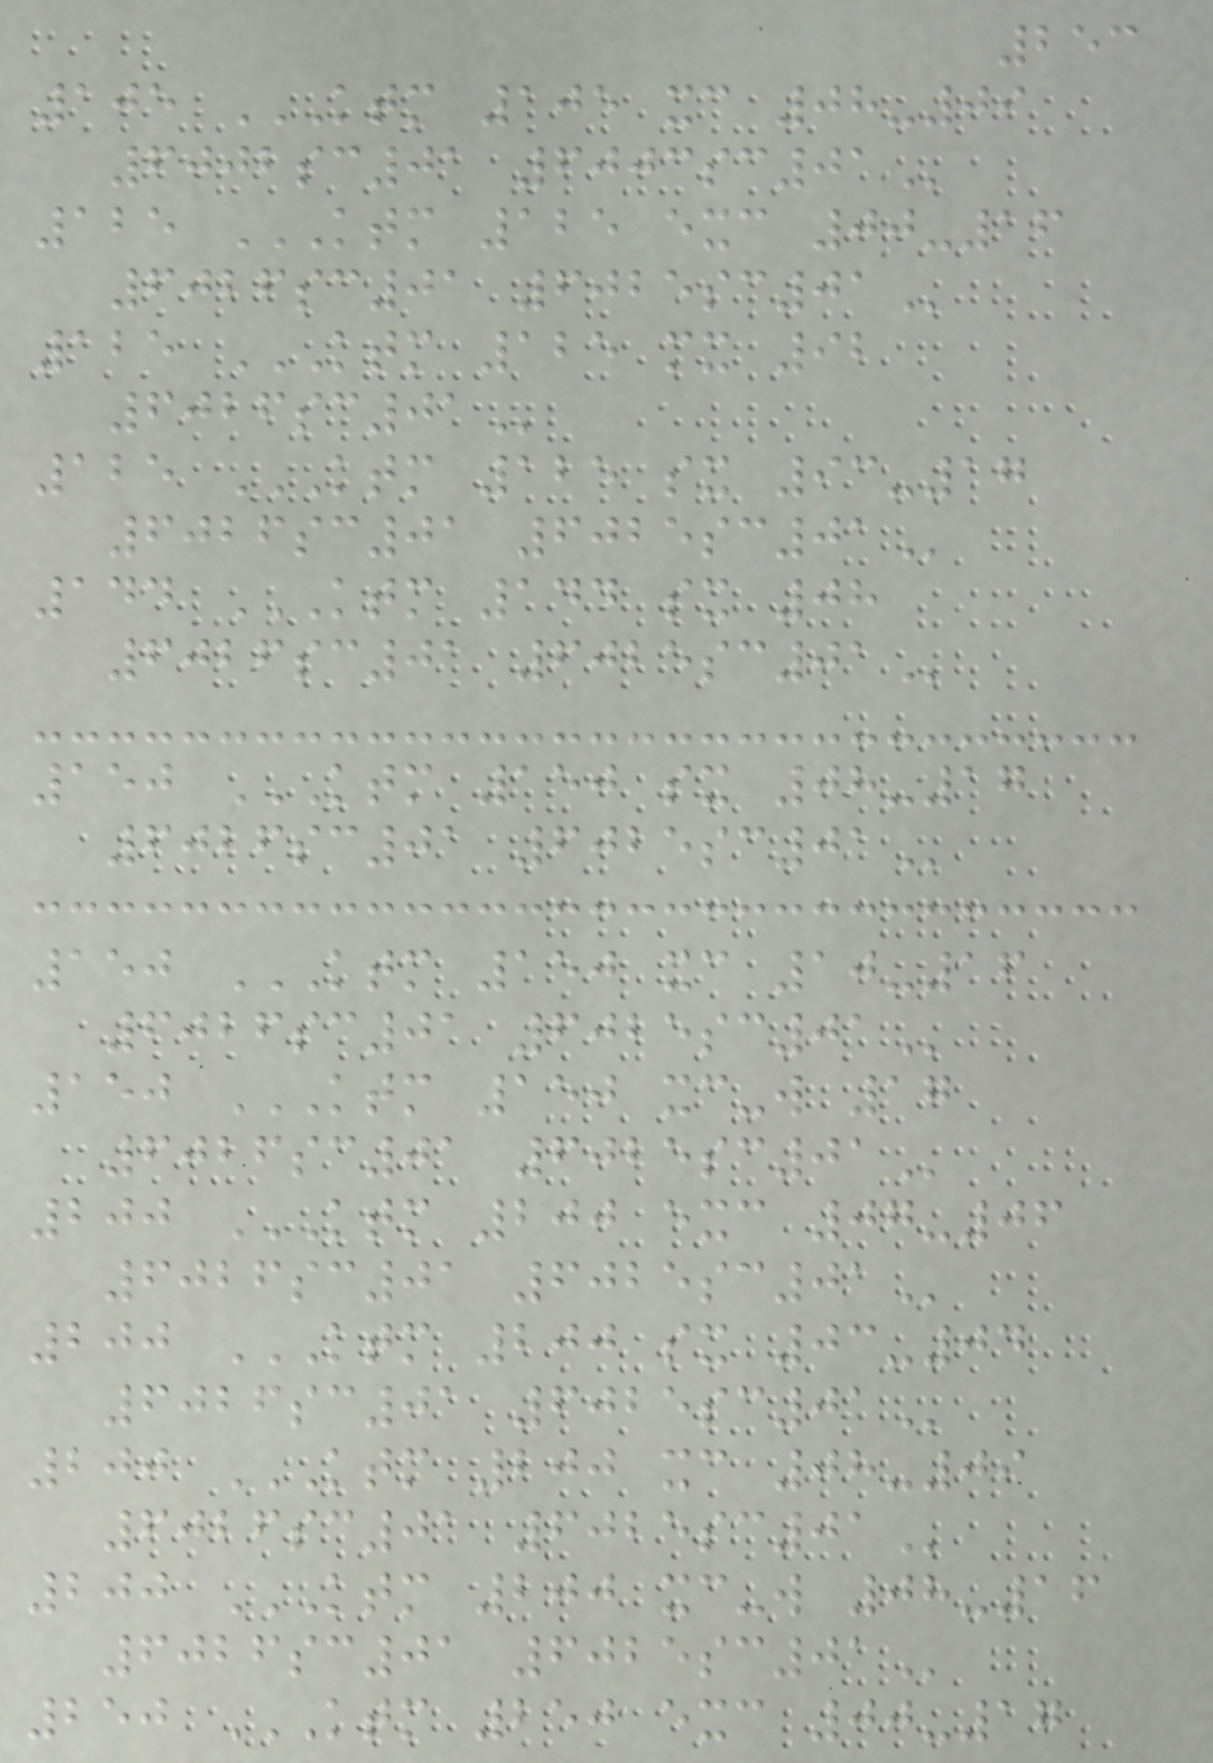253
105 KTM 105 XC 08-09
6002SC01 6003SC01
125 KTM 125 EXC 00-16
6026SC01 6025SC01
125 KTM 125 MX 92
6026SC01
125 KTM 125 SX 93-17
6026SC01 6025SC01
144 KTM 144 SX 08
6026SC01 6025SC01
150 KTM 150 SX 08-17
6026SC01 6025SC01
150 KTM 150 XC 10-16
6026SC01 6025SC01
150 KTM 150 XC-W 17
6026SC01 6025SC01
200 KTM 200 EXC 07-06
6026SC01 6025SC01
200 KTM 200 SX 03-04
6026SC01 6025SC01
200 KTM 200 XC 08-09
6026SC01 6025SC01
200 KTM 200 XC-W 08-16
6026SC01 6025SC01
250 KTM 250 EXC 00-17
